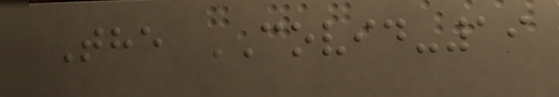The COVID-19
